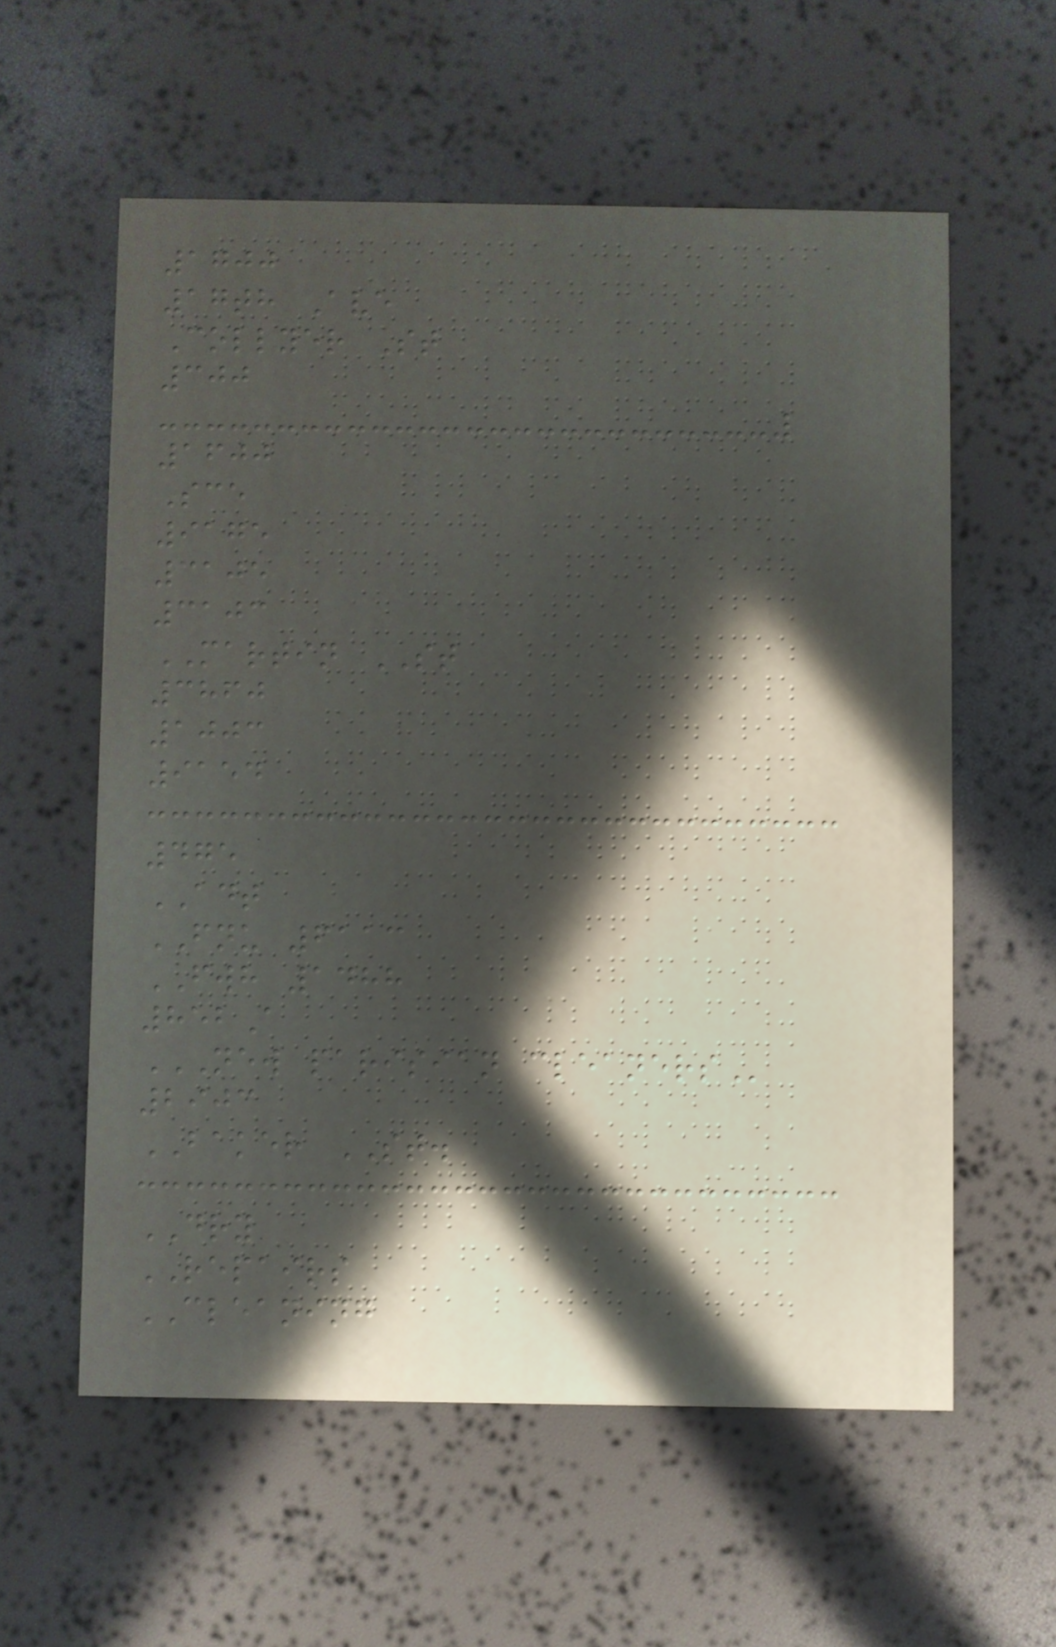1700
17th Ave
Collyer St
300
1600
Sce
9175
3105
3103
MARTIN ST
3860
1003
9154
475
ADT
FNU 6113
FWH 1488
852A
NEW PARISIAN CLEANERS
2903
BAKER ST.
DRY
REPAIRS
CLEANING
